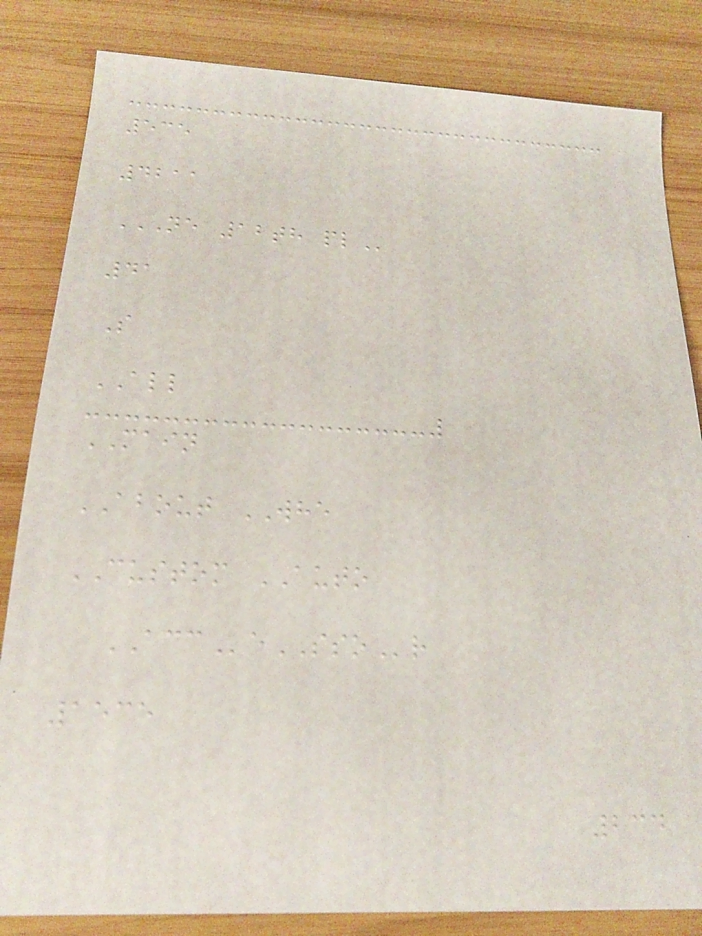535
4211
NE 12TH PL
41
S
ALL
MAIN
ABOUT WHE
CUSTOM AUTO
ACCeSSOr
1535
234
